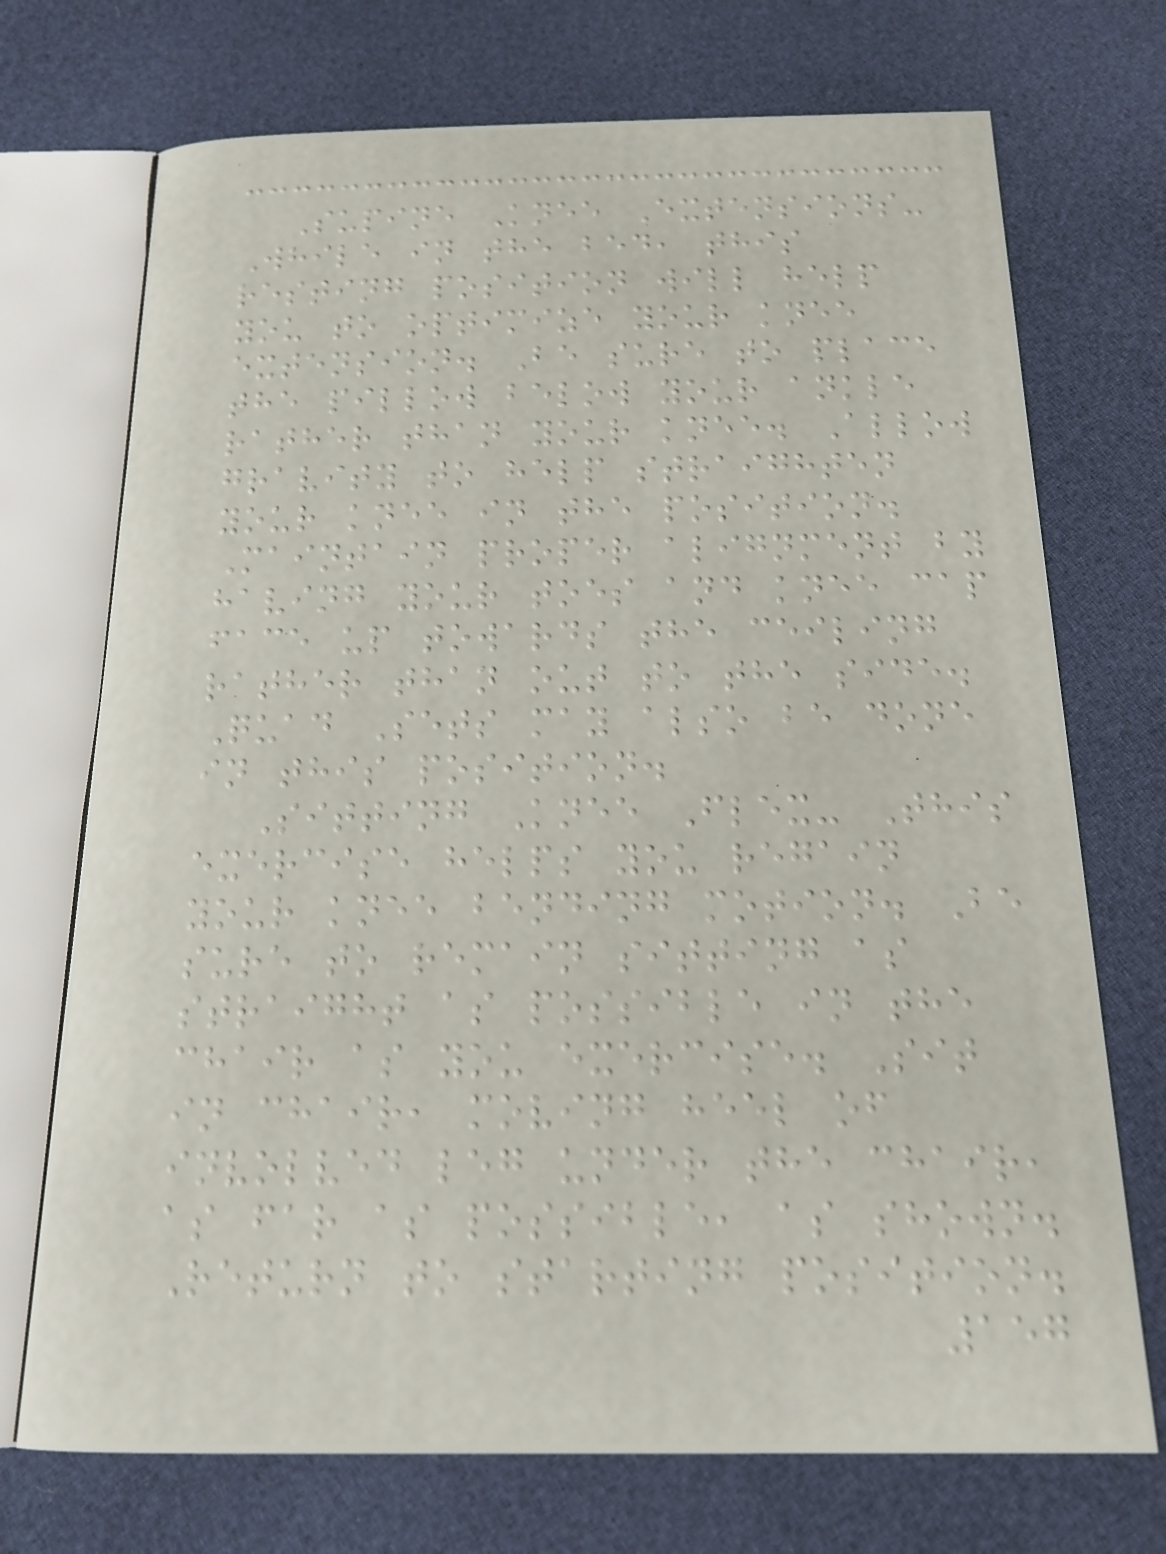Supine Knee Extensions-
While in the bed, this
resting position will help
you to optimize your knee
extension. Be sure to place
the pillow below your ankle
rather than your knee. Allow
gravity to help straighten
your knee in the position.
Maintain proper alignment by
having your toes and knee cap
face up towards the ceiling
rather than out to the side.
Quad Sets may also be done
in this position.
Sitting Knee Flex- This
exercise helps you regain
your knee bending motion. Be
sure to remain sitting as
straight as possible in the
chair as you exercise. Sit
in chair, moving heel of
involved leg under the chair,
as far as possible, as shown.
Return to starting position.
157
